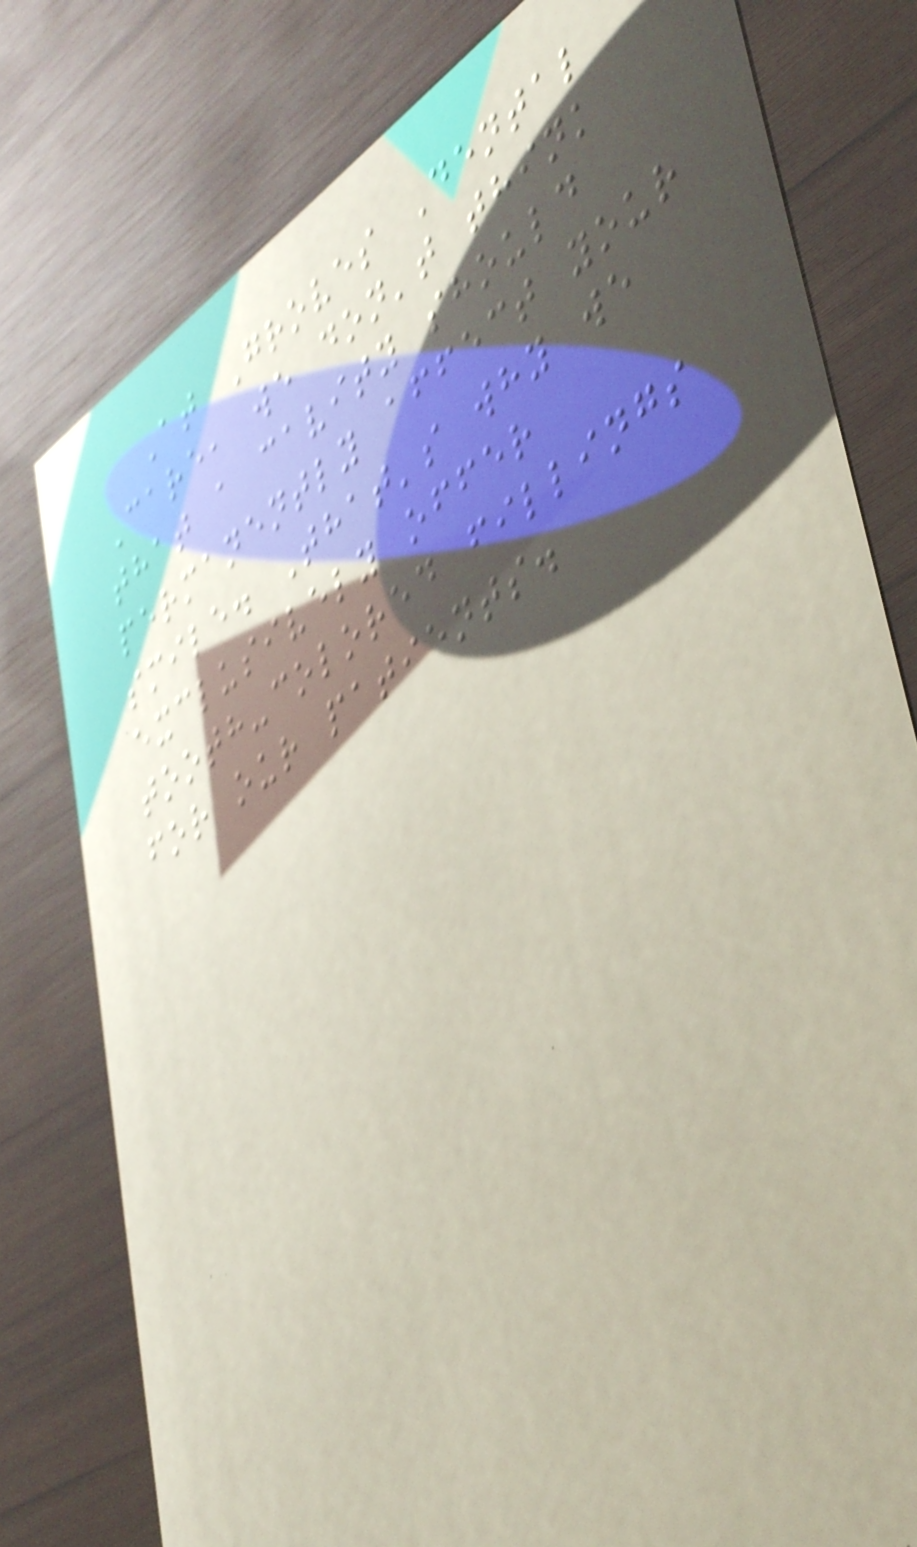At Groves Dental
Care, we don't think
that a cavity should
permanently affect your
smile. That's why we
exclusively offer
tooth-colored fillings
for our patients.
